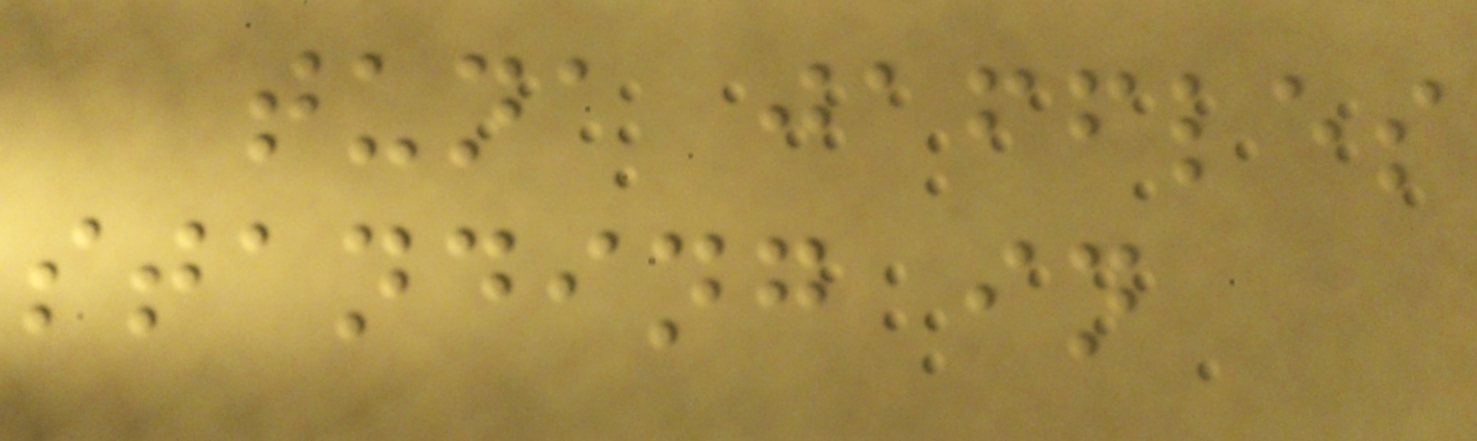tuna jaffles
standing in
